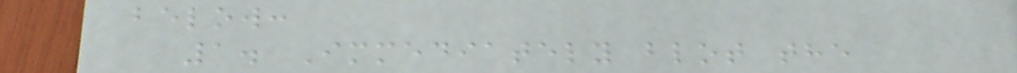below:
1. Immediately blot the
